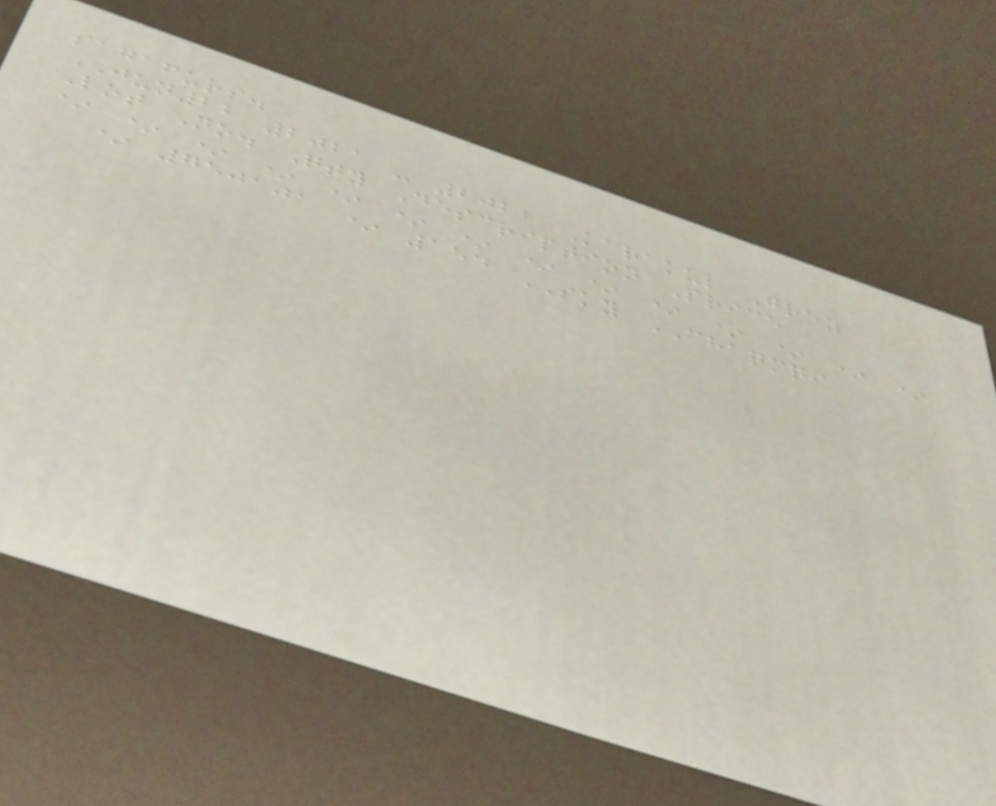sagafurs.
JUN22 2021 - 2022 Karakul Grey
Lot No. Qty Description Price
* * * * * * * * * * * * * *
* 750101 * 154 SKY CHAQMQI
